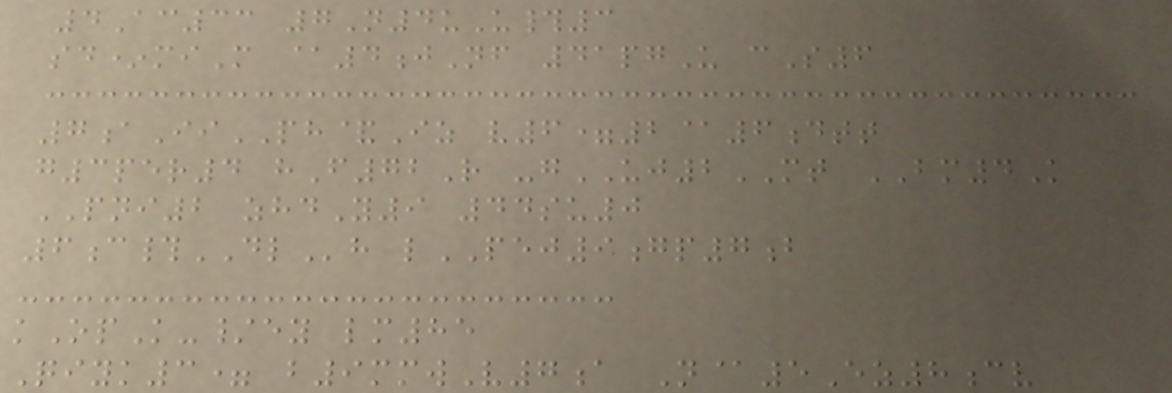4Ac33 7N4uU#3
sd*miM @4jNf 41pgU cS6
7aIiPH&Iz v6=2@6dtt
g3per4 hF72R -gUJ2MT BM4K
PNI2 zhdY9 44su0
6c#DLh lPEJ9gp7b
kOpK-/ey lm85
Qiyk3= b9mmwV7a N@5Ez8cv
